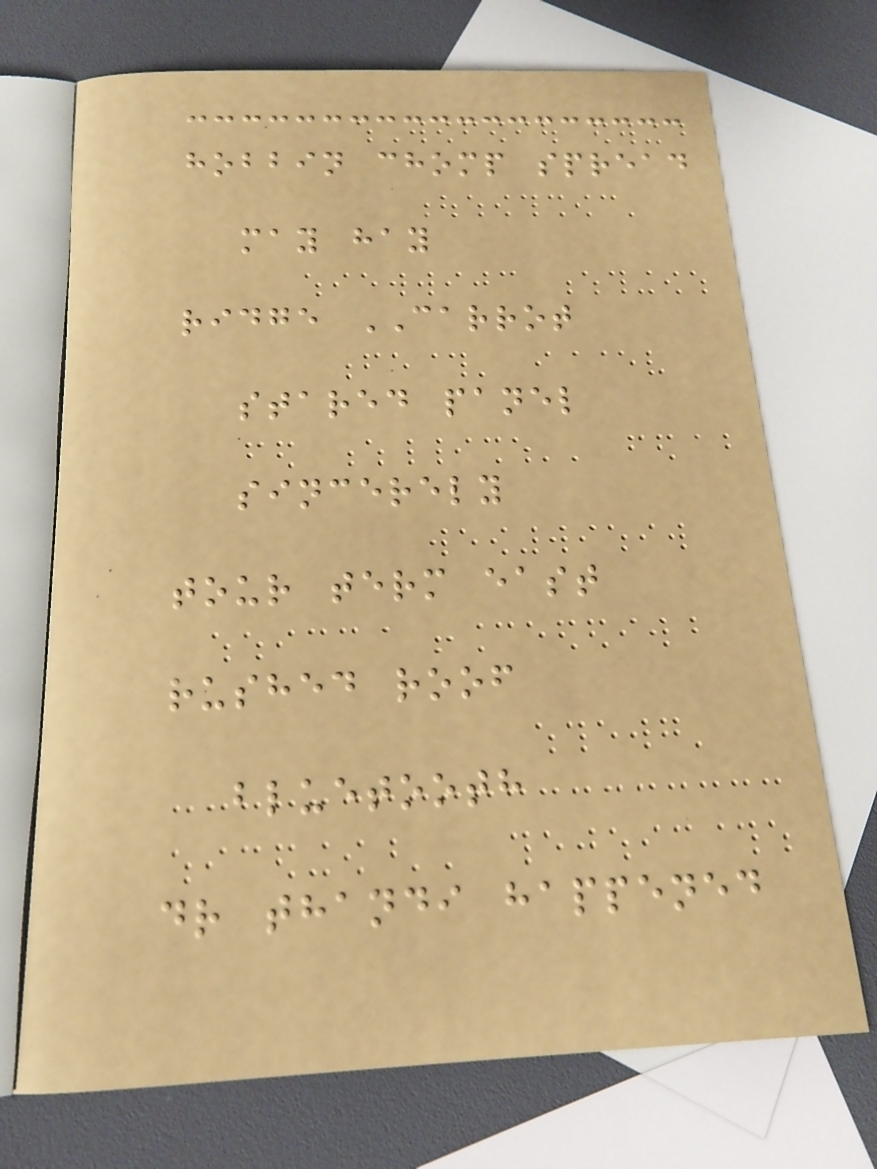hobbin chomp spread
may hay
ridge CARROT
stared panel
sincerely
tour term east
rushed roof
bluetooth
dr thandi happened
